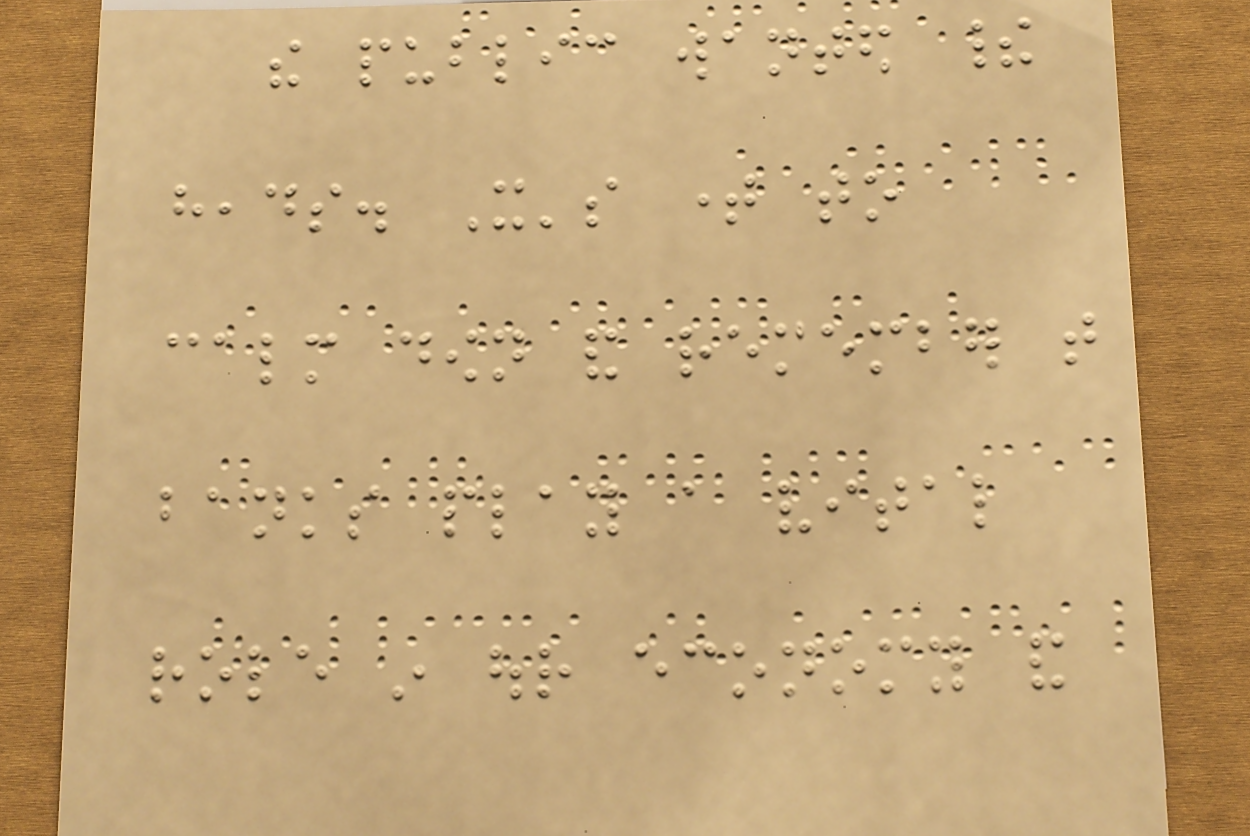the public wanted their
heads. It's time to
calm down and remember that
banks play a vital
role in our economy and
